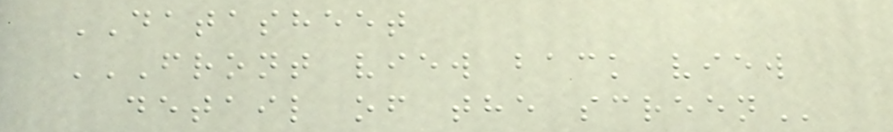DATASHEET
FRONT VIEW BACK VIEW
DETAIL OF THE SCREEN
